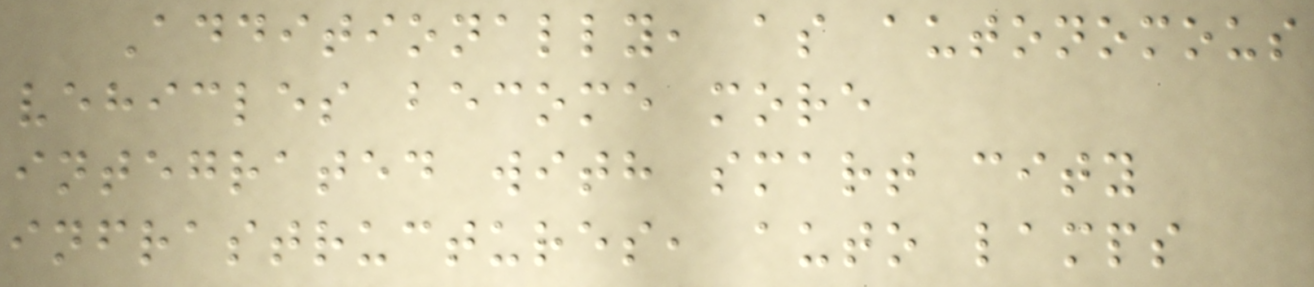Additionally, as autonomous
vehicles become more
integrated with smart city
infrastructures, auto lamps
